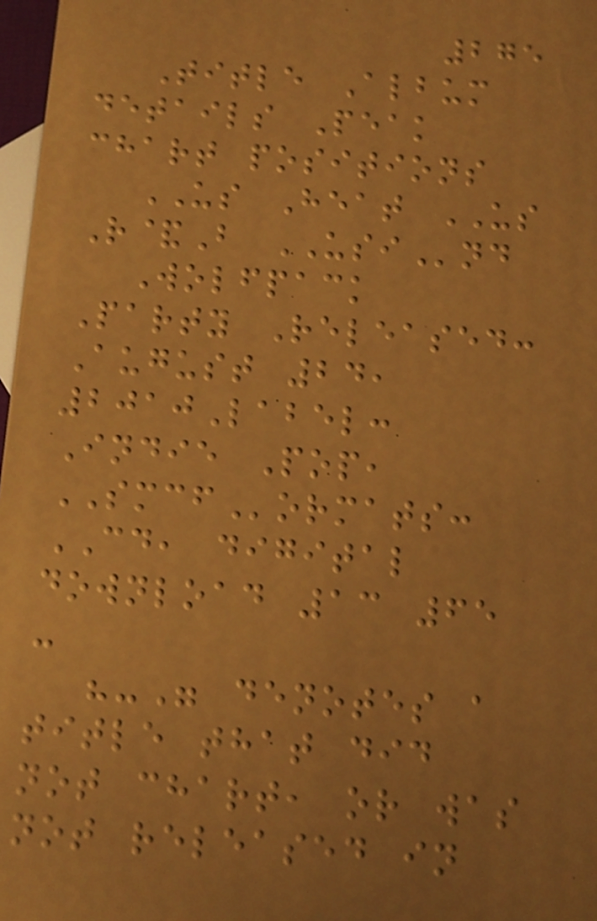275
Title Album
details Peak
chart positions
US Heat US
R&B USInd
Wolfpack
Party Released:
August 24,
2010Label:
Indie Pop,
SMCFormats:
CD, digital
download 13 65
-
"-" denotes a
title that did
not chart, or was
not released in
